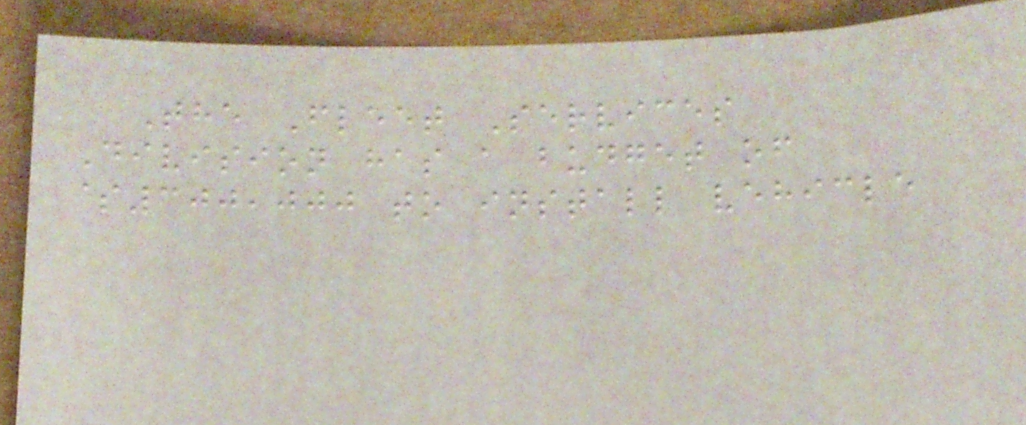The Fleet Services
Division has a budget of
$300,000 to install vehicle
